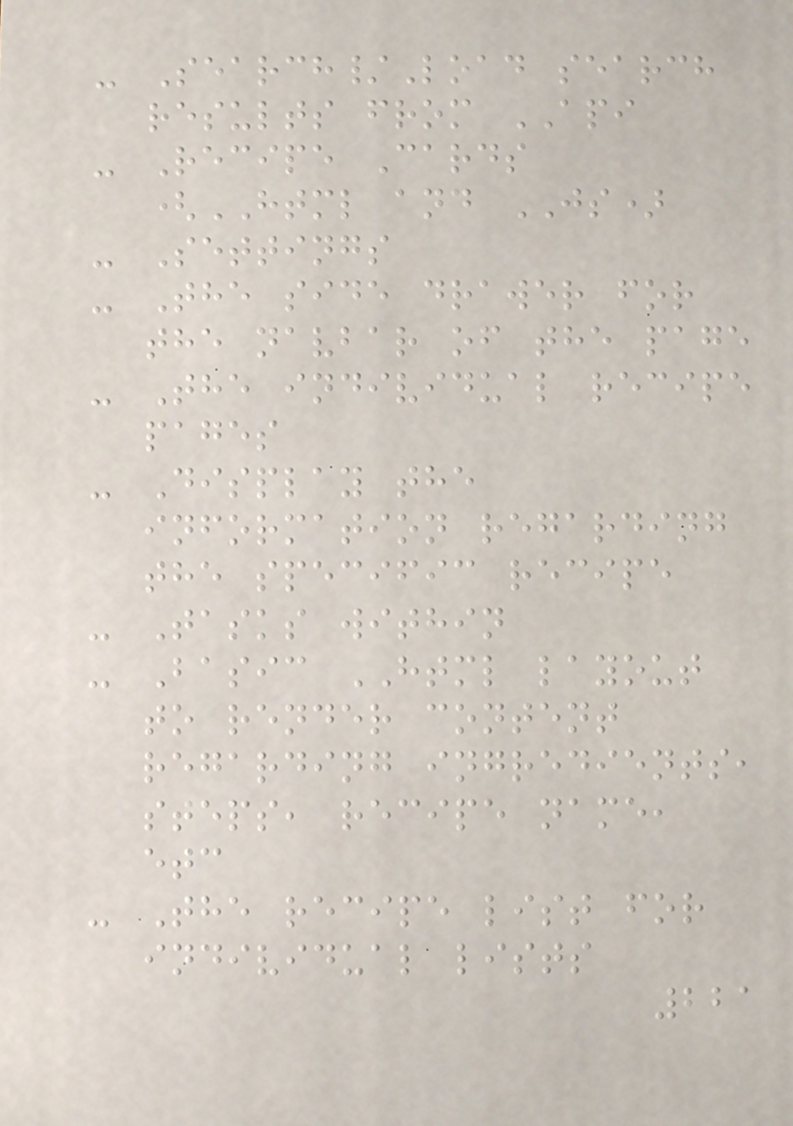- Search/Load search
results from API
- Recipe Cards
(HTML and JS)
- Settings
- The side drawer for
the navbar of the page
- The individual recipe
pages
- Display the
information regarding
the specific recipe
- Tasks within
- Basic HTML layout
to render content
regarding ingredients,
steps, recipe name,
etc
- The recipe list for
individual lists
221
